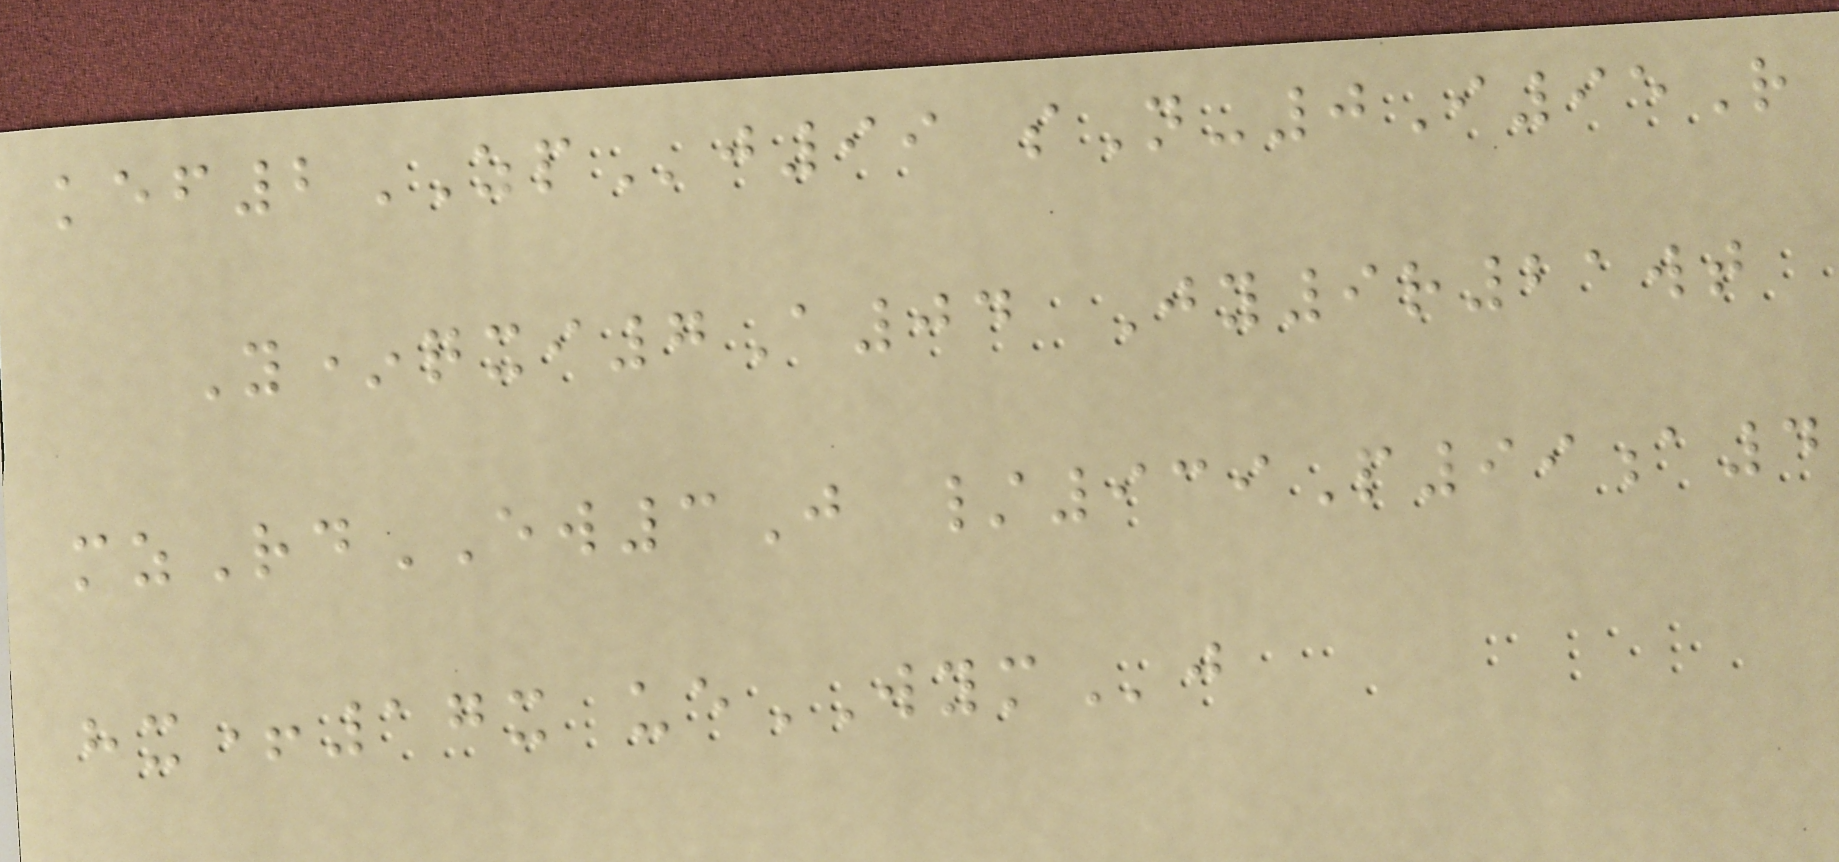kef2ZPj99 sN-0I95R
Y*qxi7A04 Jy9r21wt
mzRdEW3J /939P99a4
hx+17x ueWYMj
